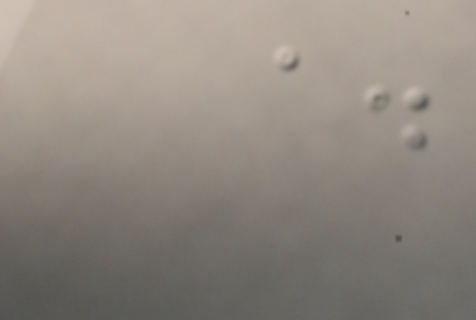a.
